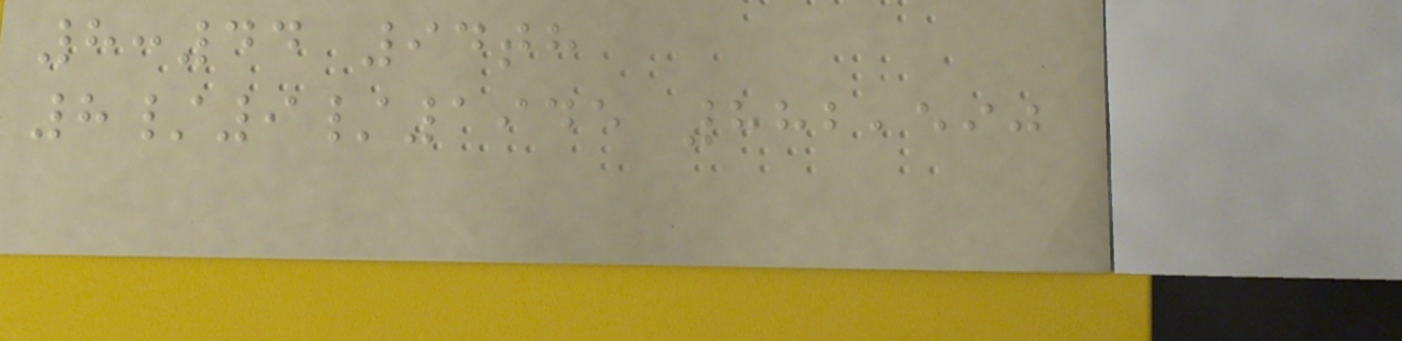8:44 94th
8/9/1945 882,590
